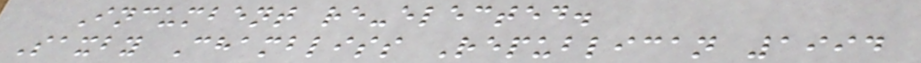Incumbent re-elected.
Saxby Chambliss Republican 1994
